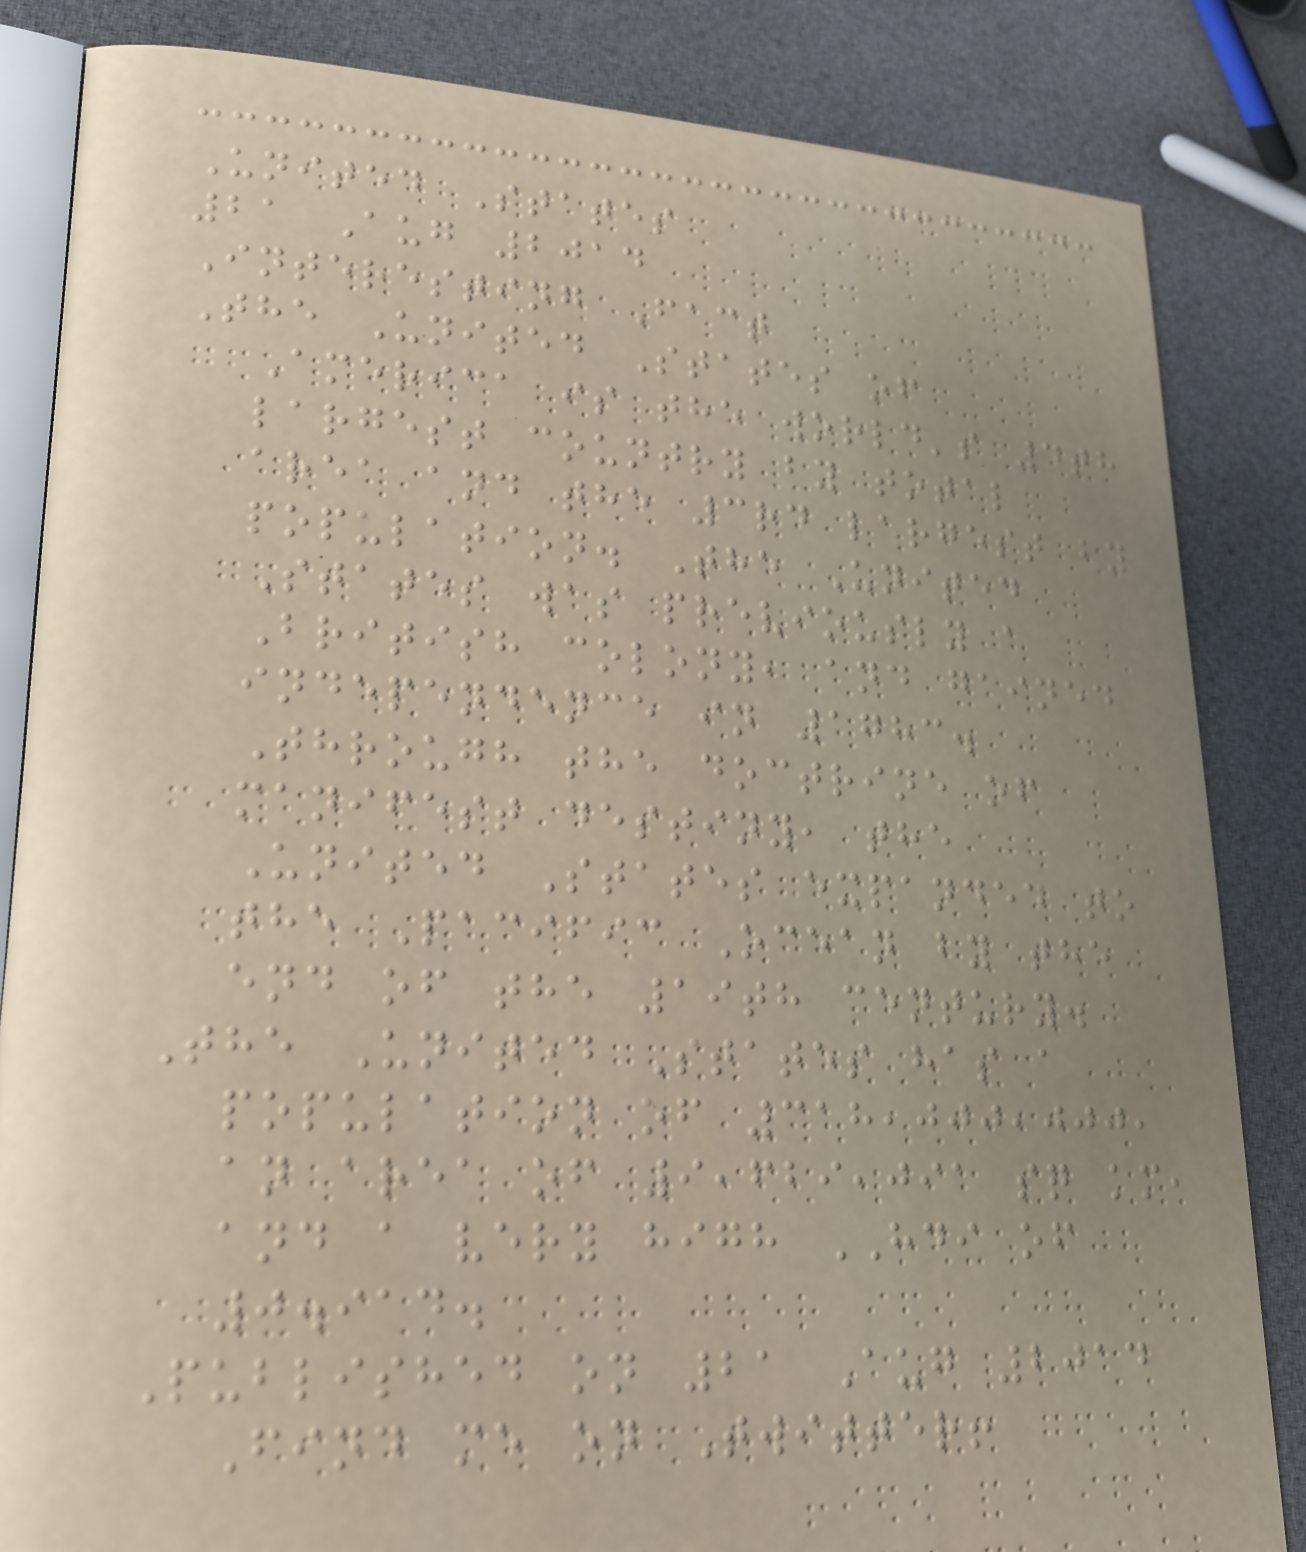United States
21 Aug 2014
Interesting Fact
The United States of
America is the world's 4th
largest country by total
area and the 3rd largest by
population. The United
States was previously a
British colony, and gained
independence in 1783.
Through the doctrine of
manifest destiny, the
United States expanded to
the Pacific Ocean by the
end of the 19th century.
The United States has a
population of 318,000,000,
an area of 9,629,091 sq km,
and a very high HDI of
0.914.
Published on 21 Aug 2014
Find me on Twitter!
